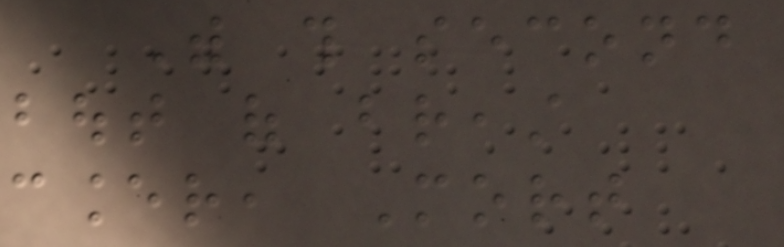With this second
bout of breast
cancer, Mort
